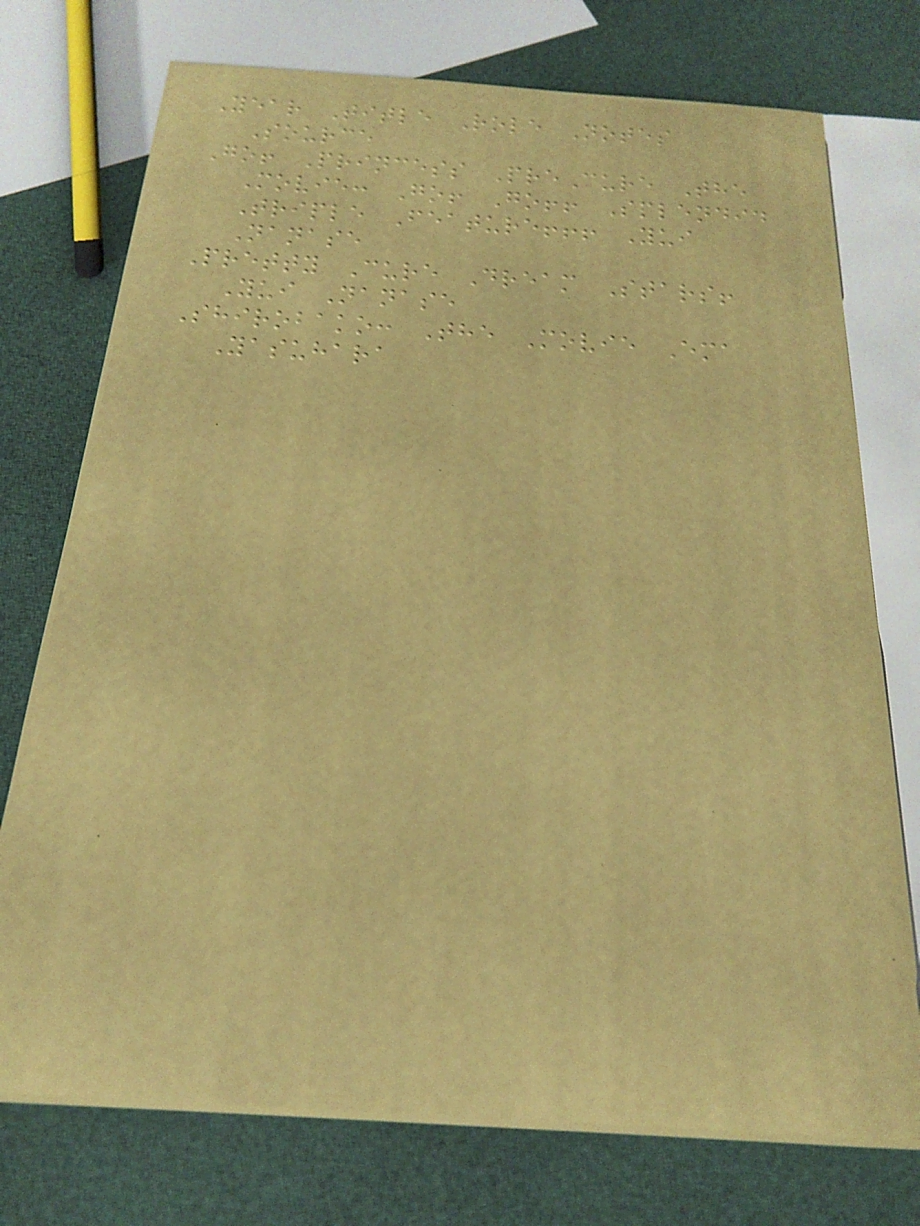Year Title Role Notes
Source
Go! Princess PreCure The
Movie: Go! Go!! Splendid
Triple Feature!!! Yui
Nanase
Pretty Cure Dream Stars!
Yui Nanase
Shirobako: The Movie Ema
Yasuhara
